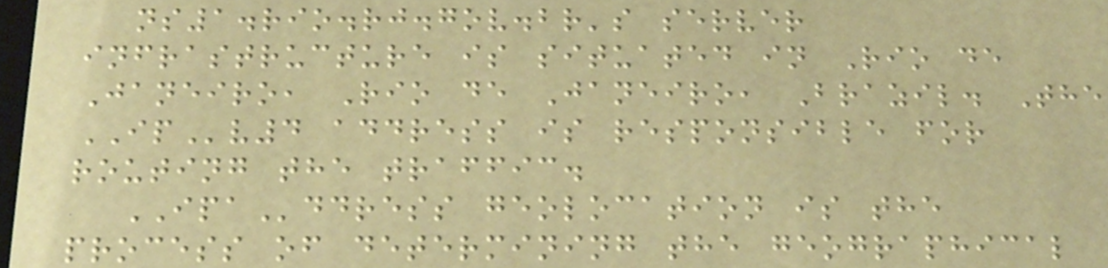ns1.rio.rj.gov.br's server
infrastructure is situated in Rio de
Janeiro, Rio de Janeiro, Brazil. The
IPv4 address is responsible for
routing the traffic.
IPAddress geolocation is the
process of determining the geographical
